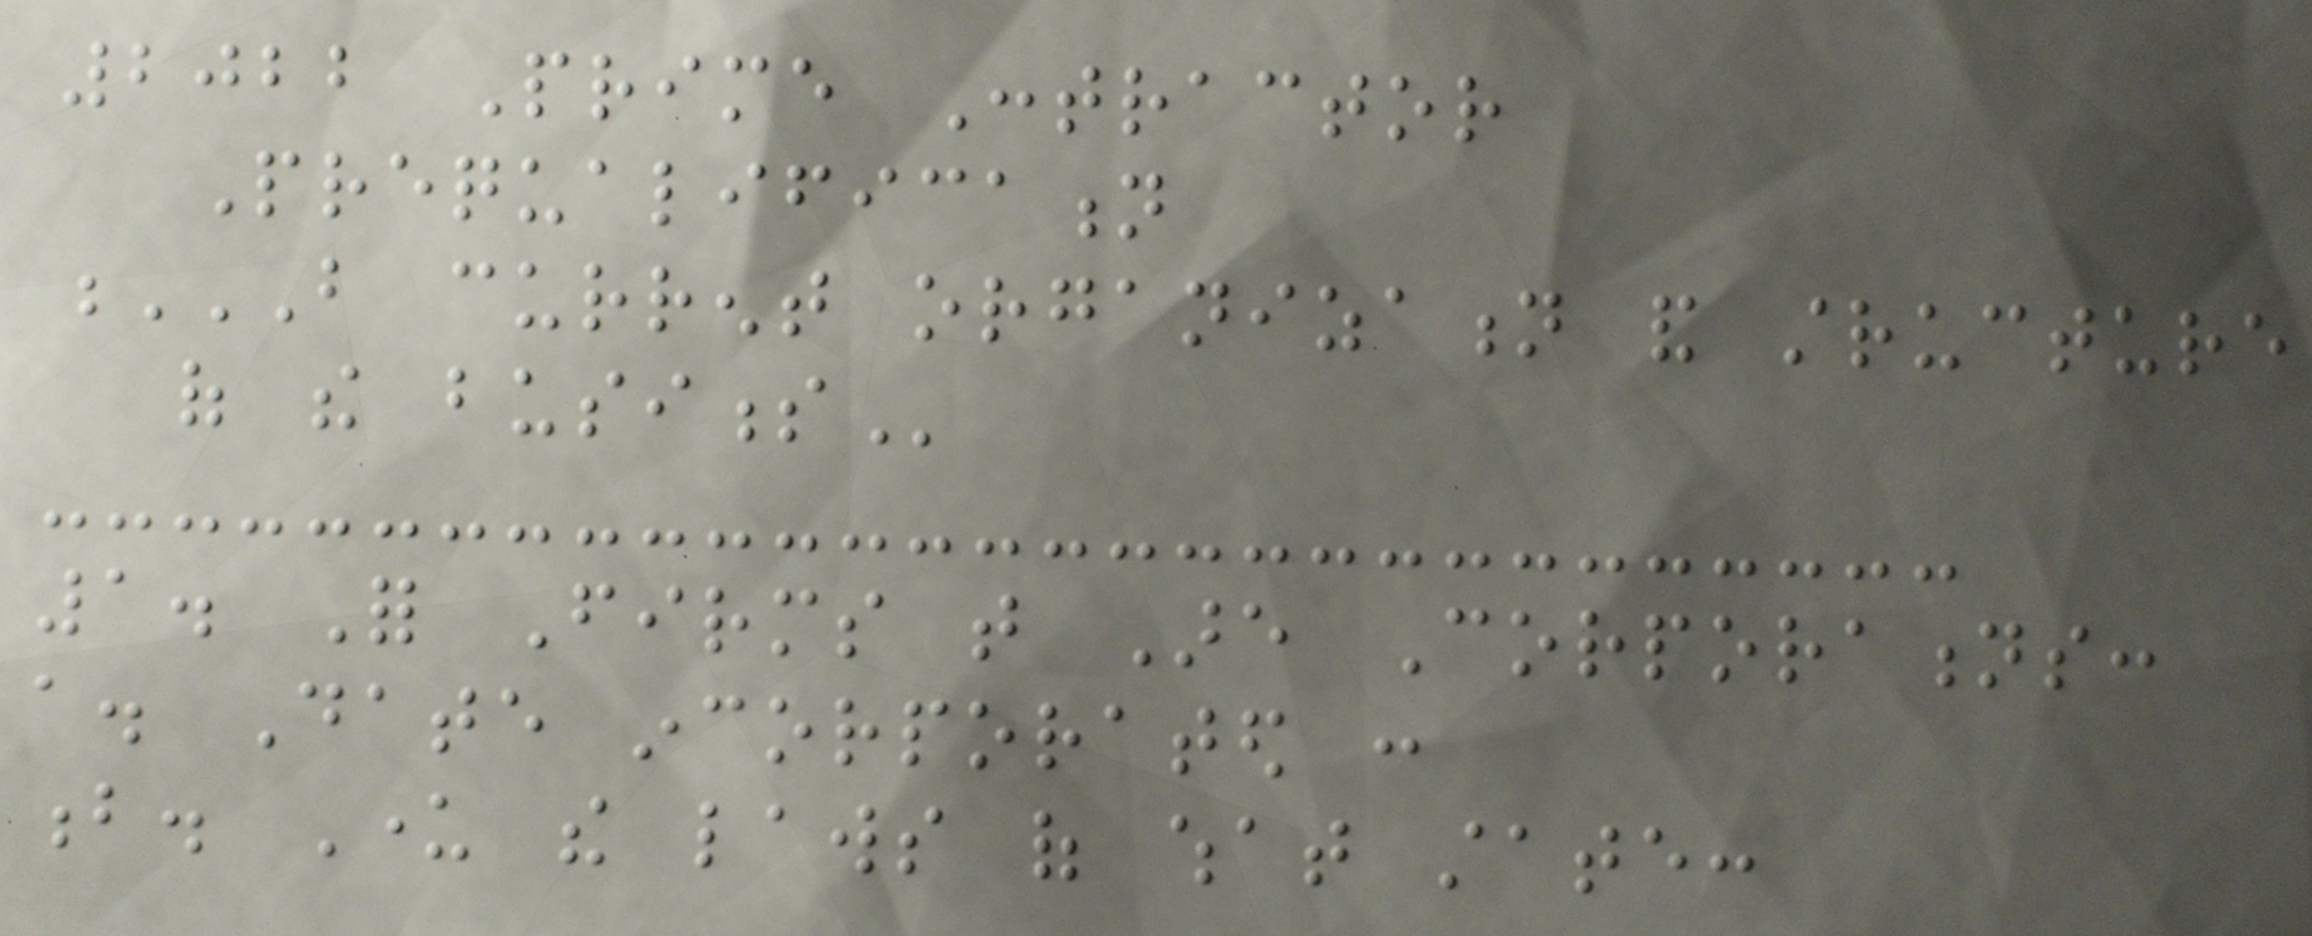2022 Prime Contractor
Prequalification
B CURRENT ORGANIZATION AND STRUCTURE
OF THE BUSINESS
1. For Firms that Are Corporations:
a. Date incorporated :
b. Under the laws of what state:
